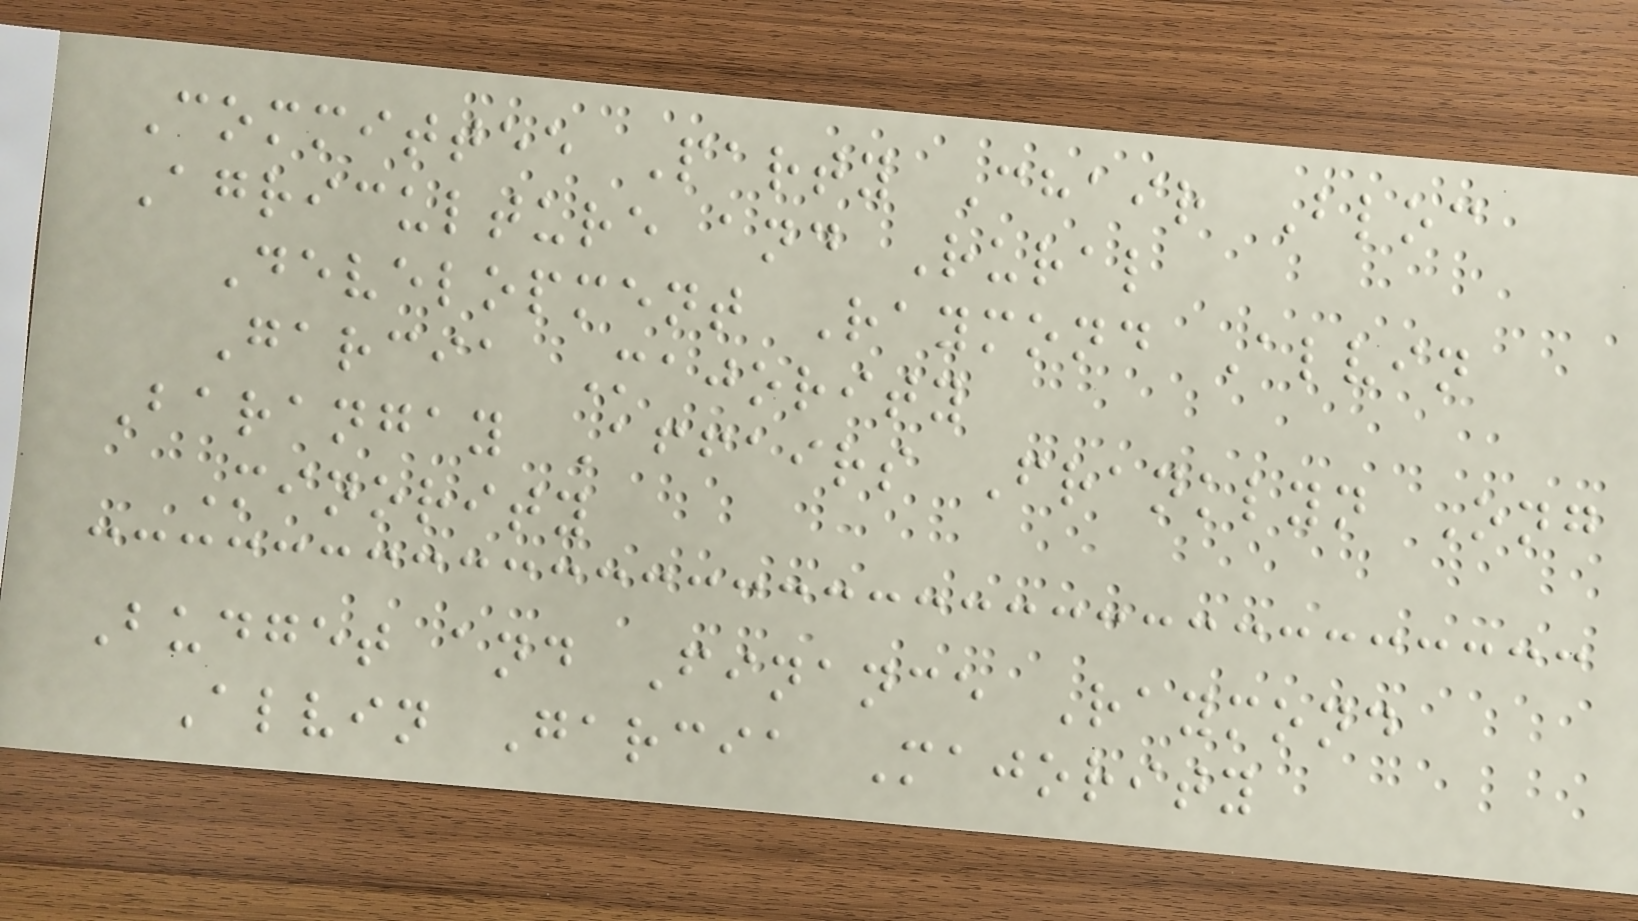Committee Party Chair Bloc
Agriculture and Rural
Development Raymond Alvin
Garcia Majority
Barangay Affairs Franklyn Ong
Minority
Budget and Finance Raymond
Alvin Garcia Majority
